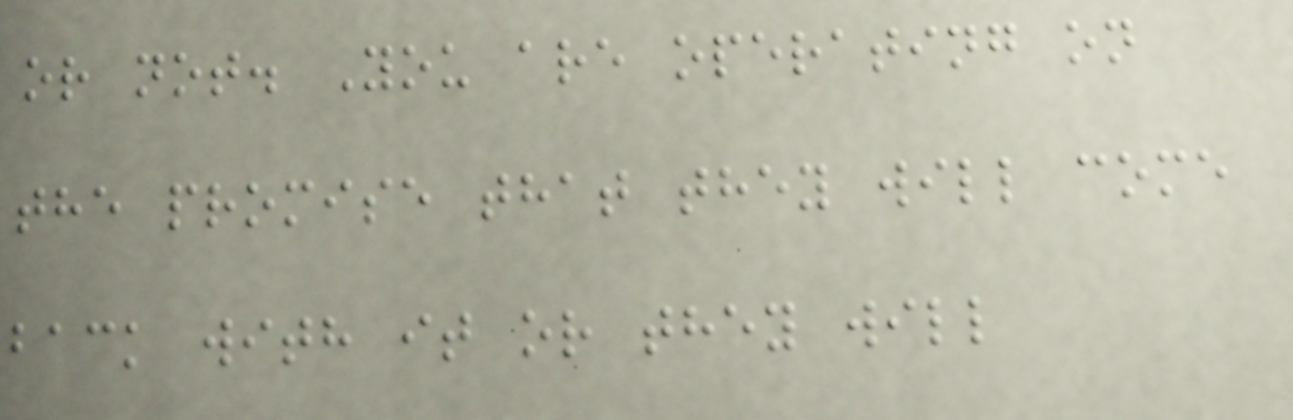or not. You are operating on
the promise that they will come
back with it or they will
